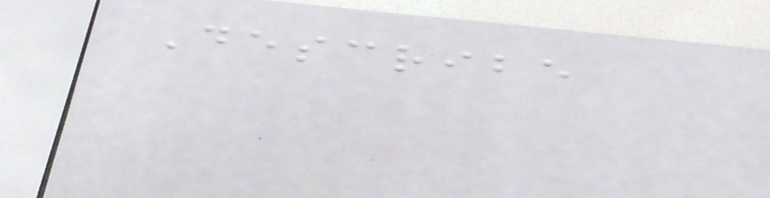Describe
